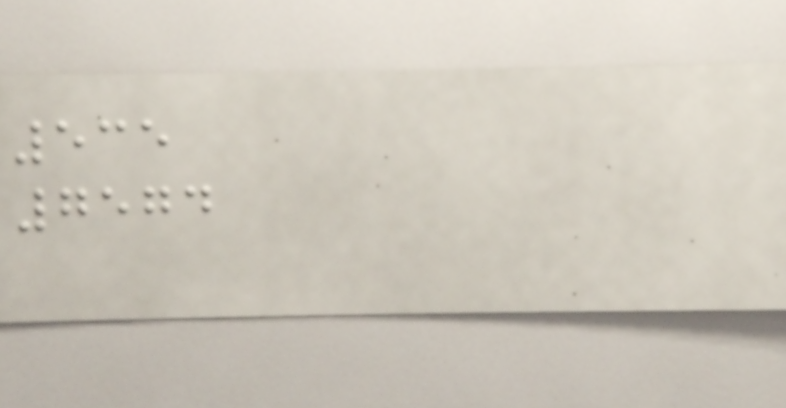535
7574
